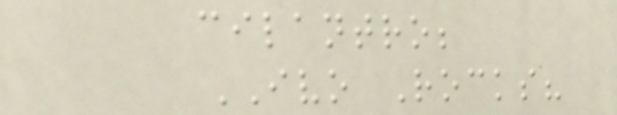cilantro;
IVO Rocks?
